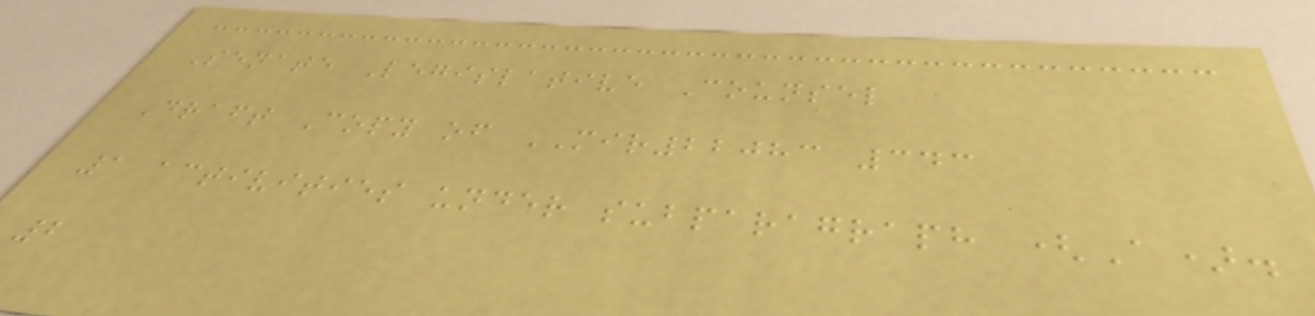Senate Legislative Counsel
Draft Copy of MIR22083 343
1 activities under subparagraph (A).
2
